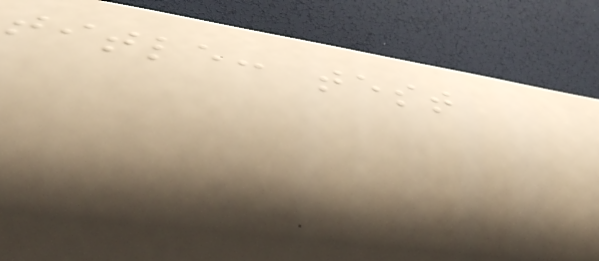title: test
